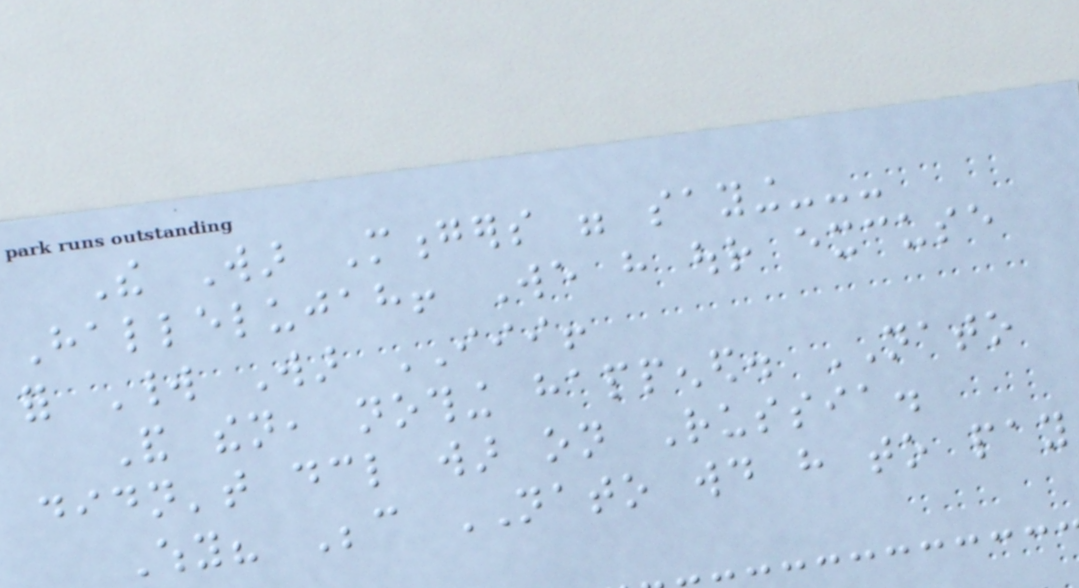The War Mongers were saying---
Hallelujah! We have our excuse
for World War III!
And then, nothing happened. NATO
didn't declare war on Russia.
Why? Because NATO would have to pay
